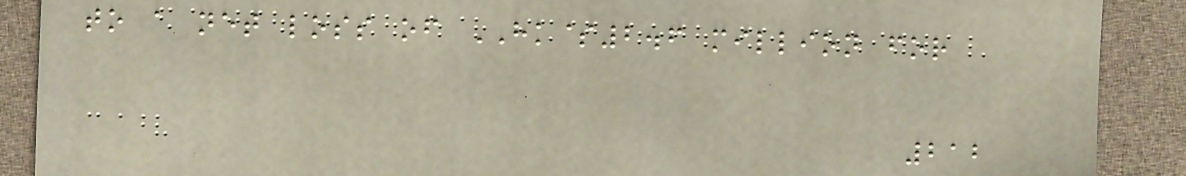to a net loss of HK$2.6 million for
212
